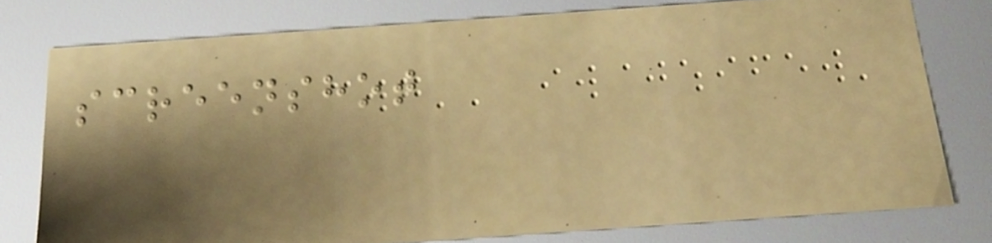screenshot
